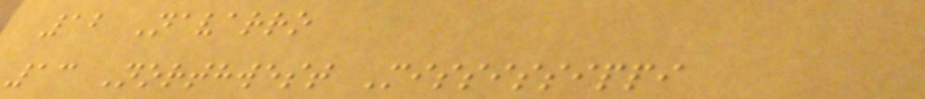12 Navarro
13 Northwest Mississippi
